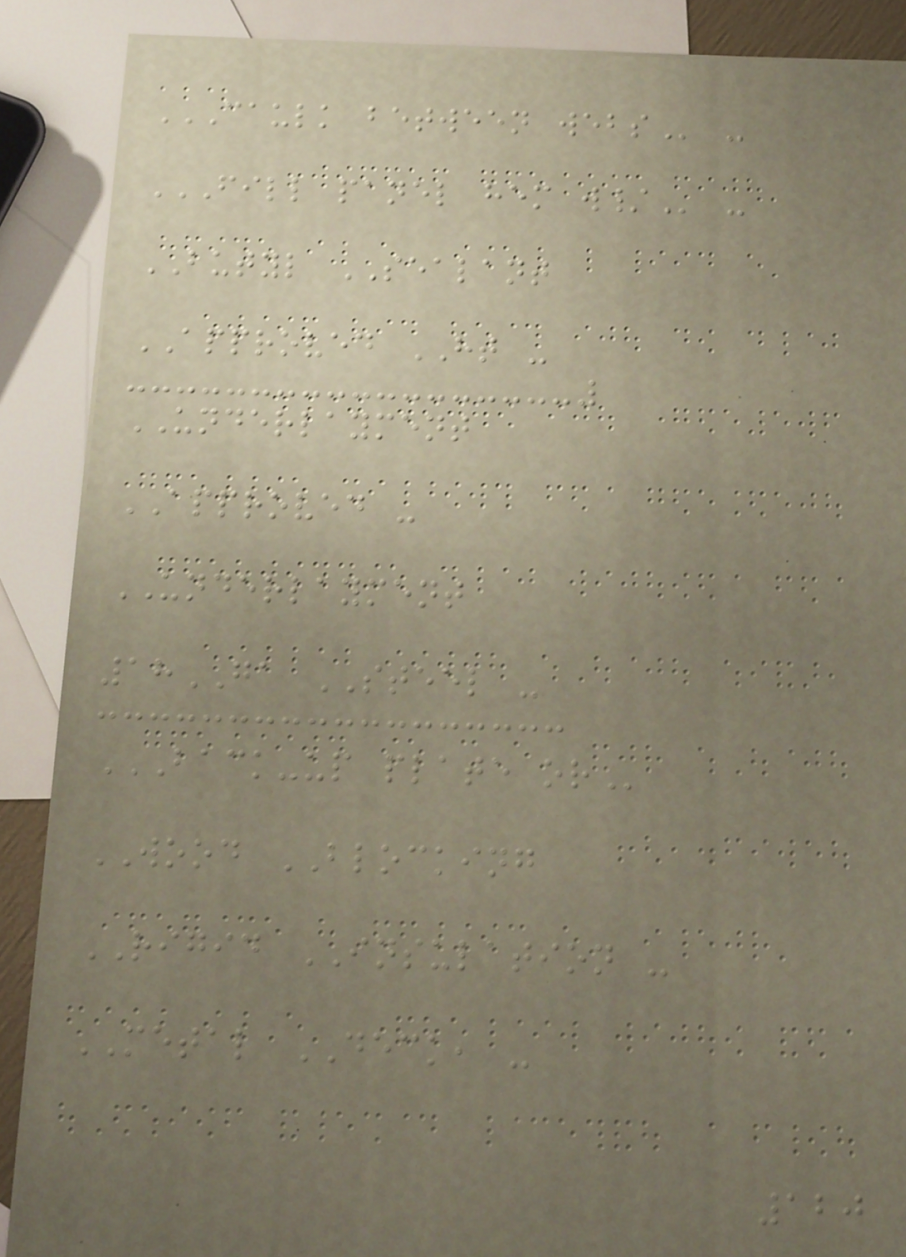CAULK BETWEEN WEBS -
FILL PANEL HEM W/ -
BUTYL SEALANT
APPROVED HT -
UNDERLAYMENT
APPROVED -
UNDERLAYMENT
18GA STEEL -
BACK-UP PLATE OR
WOOD BLOCKING
RIGID INSULATION -
METAL DECK, -
120
